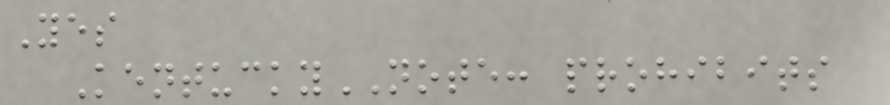Yes
KentuckyNOTE: prohibits
